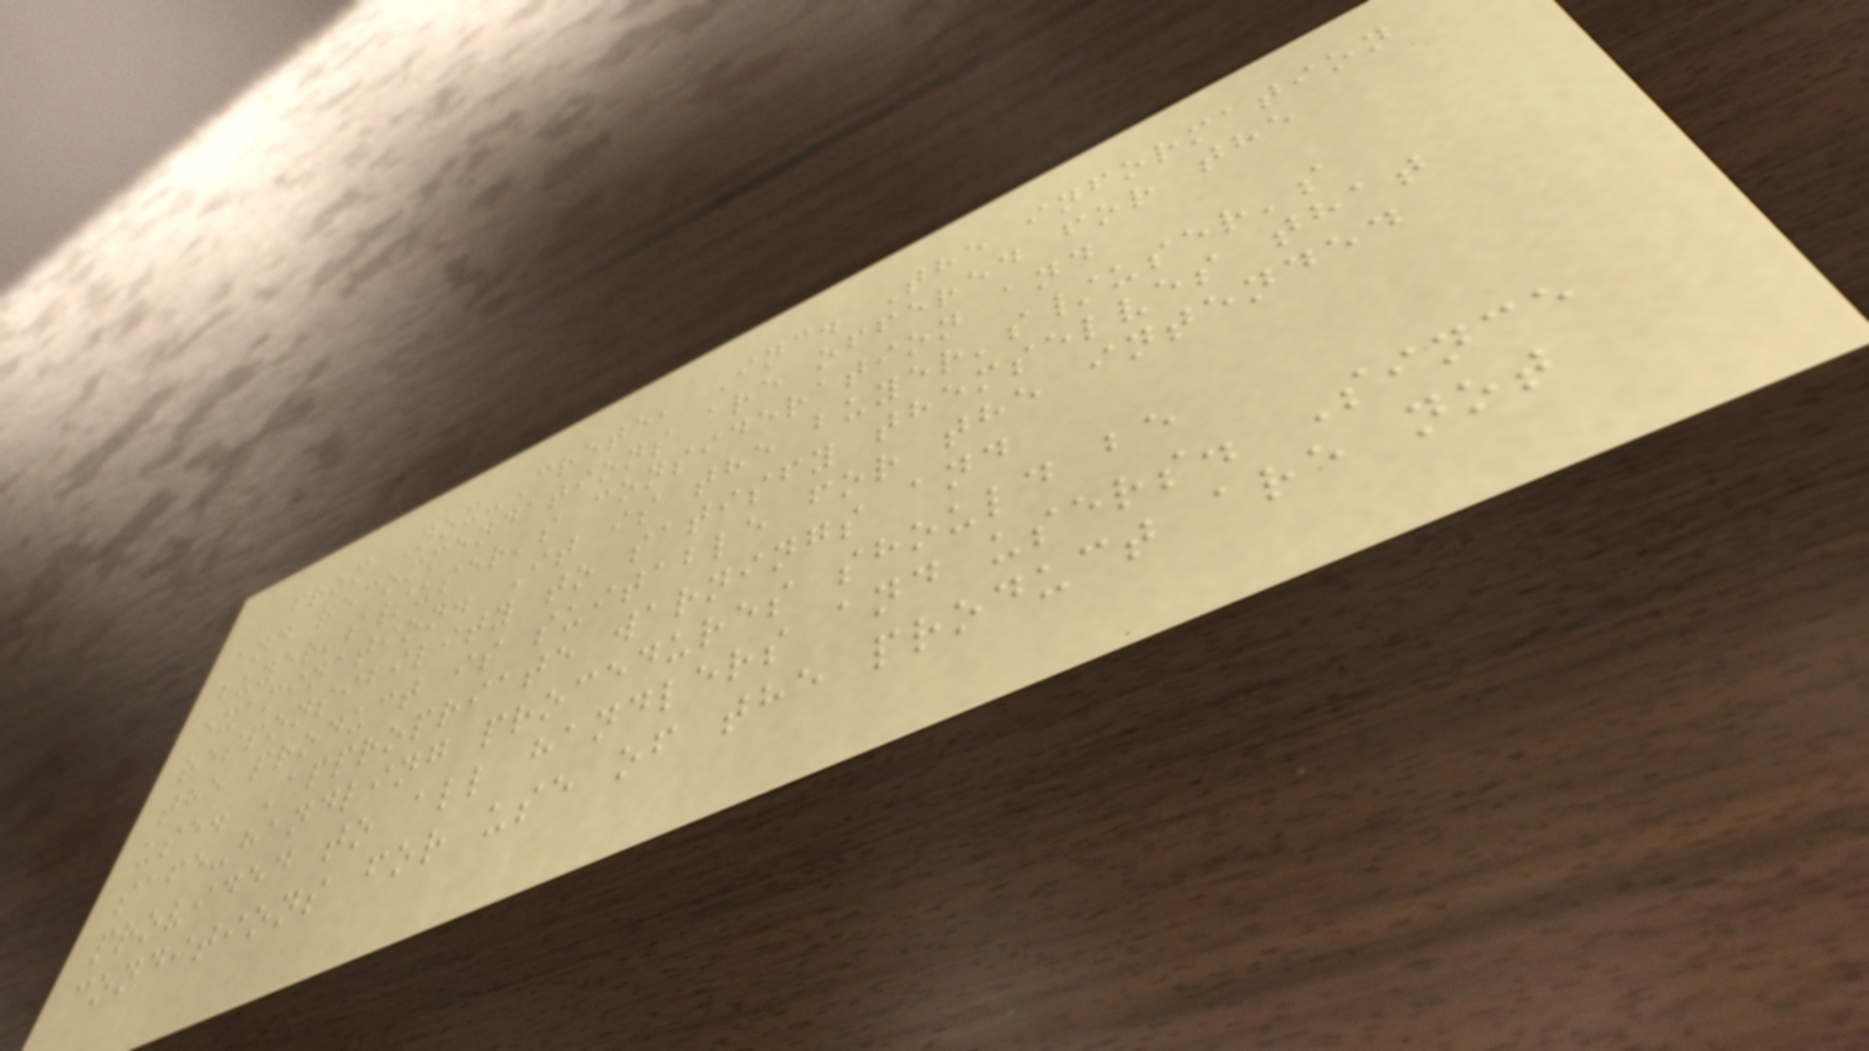from Nox-Crete, Inc. The information
and recommendations are offered for the
buyer's/user's consideration and
examination. It is the buyer's/user's
responsibility to satisfy themselves that
the product is suitable for the intended
use. Appropriate warnings and
safe-handling procedures should be
provided to all handlers and users. Since
conditions for use of the product are not
